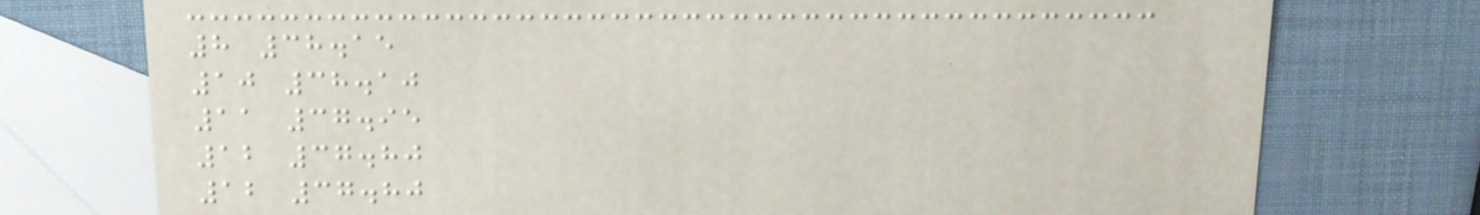8 38.15
10 38.10
11 37.95
12 37.80
12 37.80
